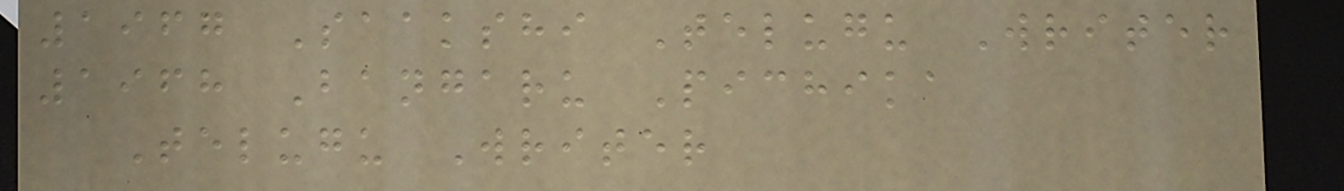1967 Saakshi Telugu Writer
1968 Bangaru Pichika
Telugu Writer
